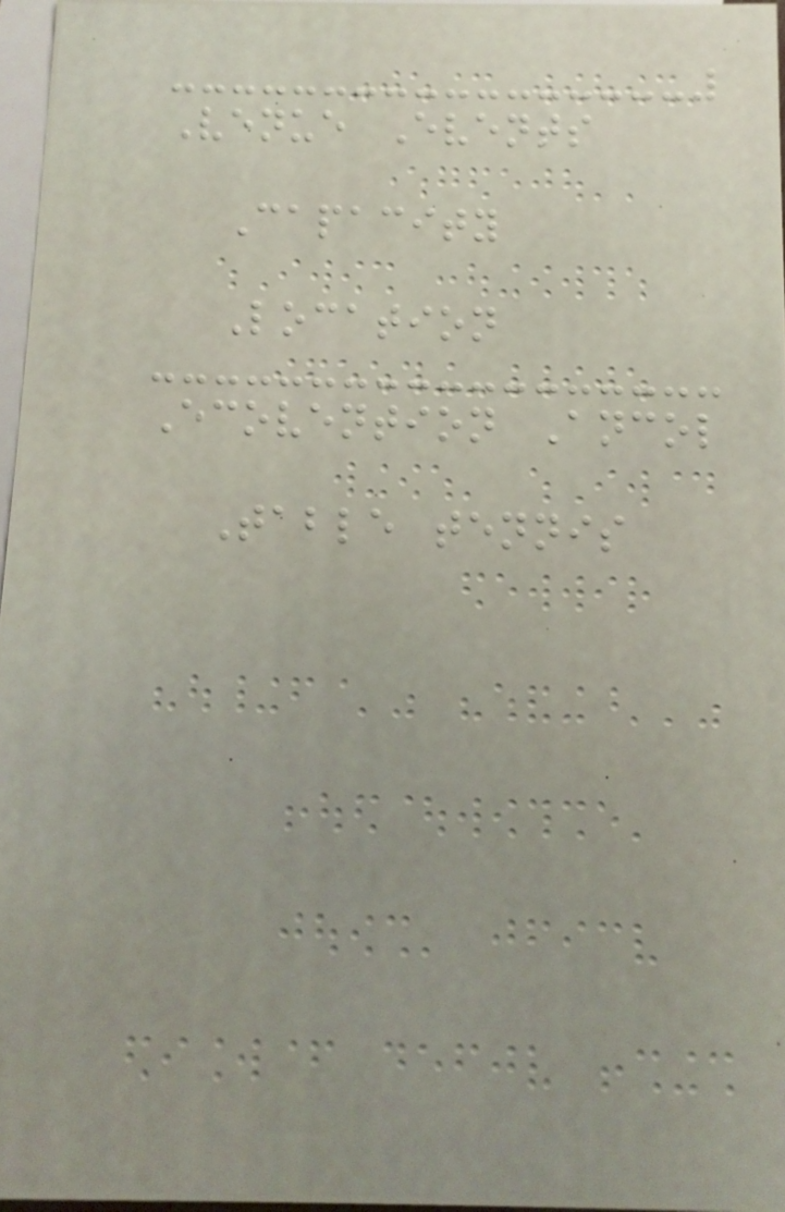Venue Events
Capacity
Location
Ecovention Ancol
Table tennis
